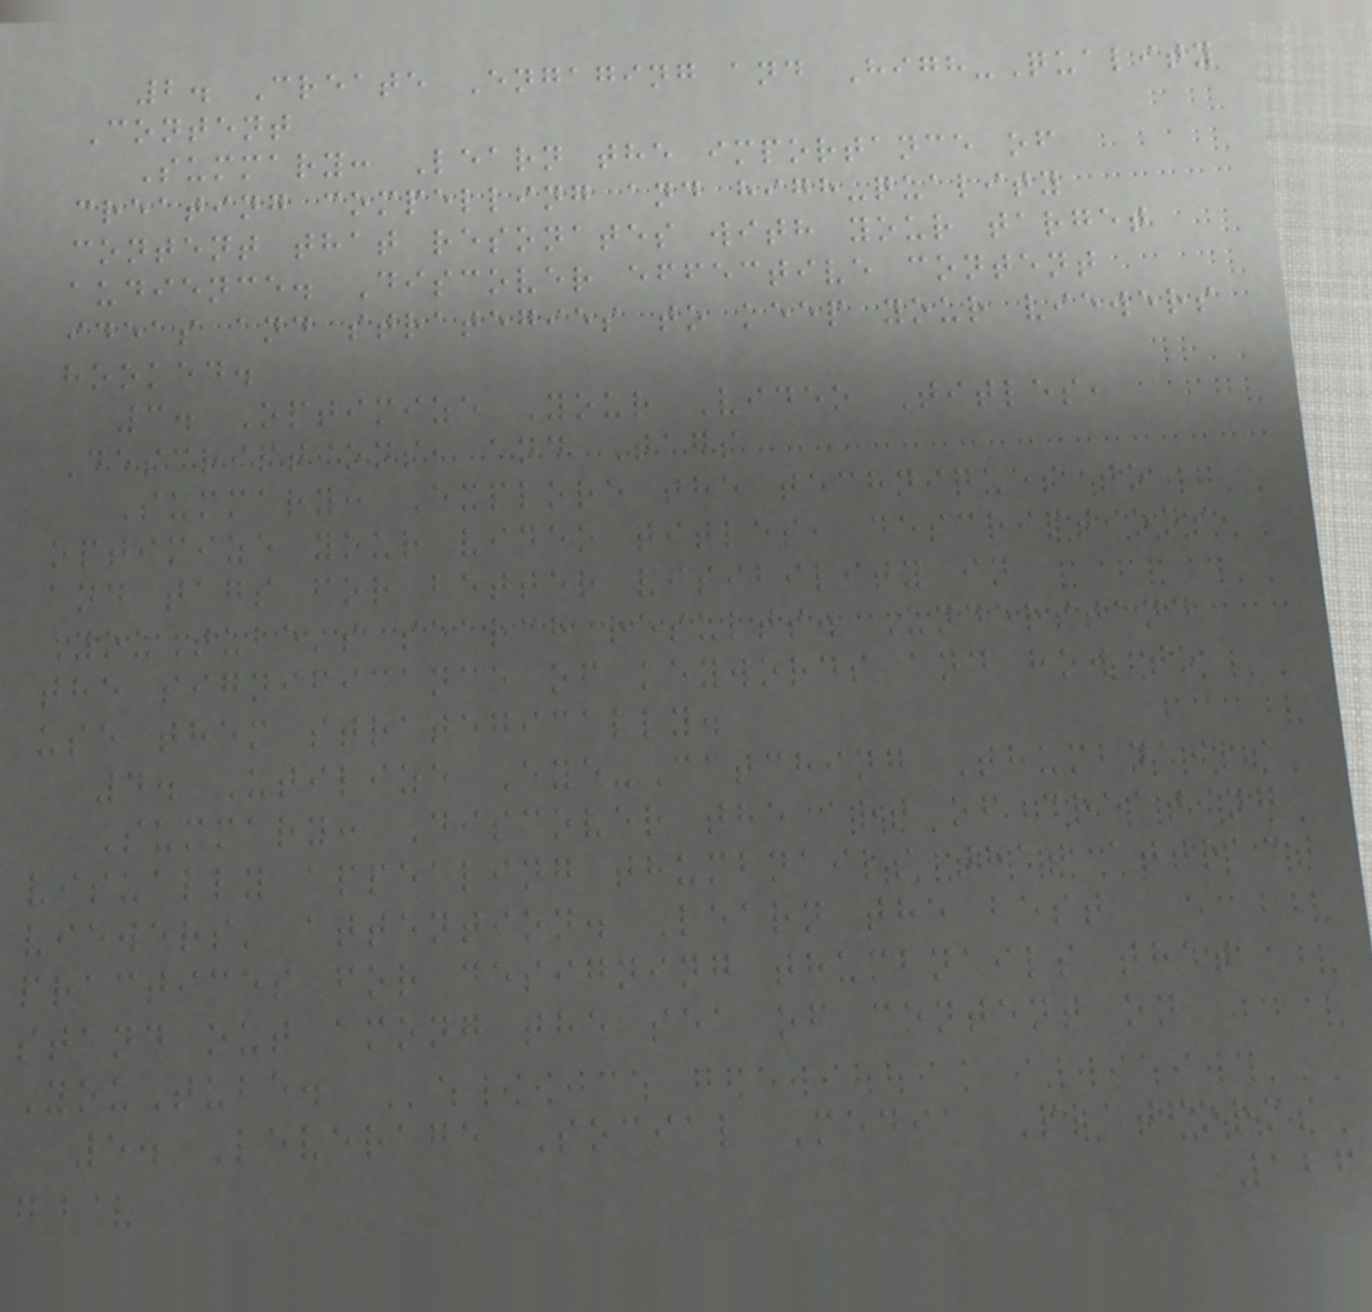2. Create Engaging and High-Quality
Content
Summary: Learn the importance of
creating compelling and high-quality
content that resonates with your target
audience. Discover effective content
ideas and strategies to keep your viewers
hooked.
3. Optimize Your Video Titles,
Descriptions, and Tags
Summary: Explore the techniques to
optimize your video titles, descriptions,
and tags for better visibility in
YouTube's search results. Understand
the significance of keywords and how to
use them strategically.
4. Utilize Eye-Catching Thumbnails
Summary: Discover the art of creating
visually appealing thumbnails that attract
viewers' attention. Learn the best
practices for designing thumbnails that
stand out among the sea of content on
YouTube.
5. Leverage Social Media Platforms
126
